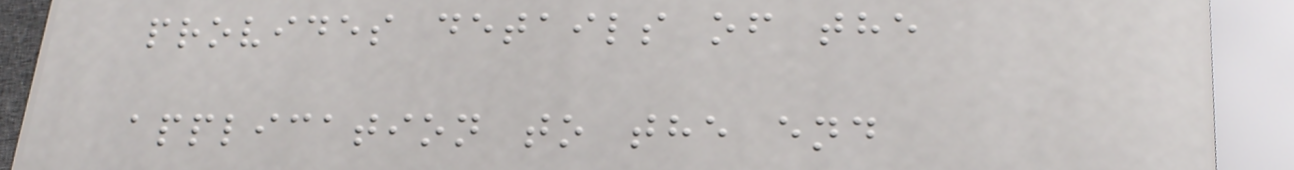provides details of the
application to the end
